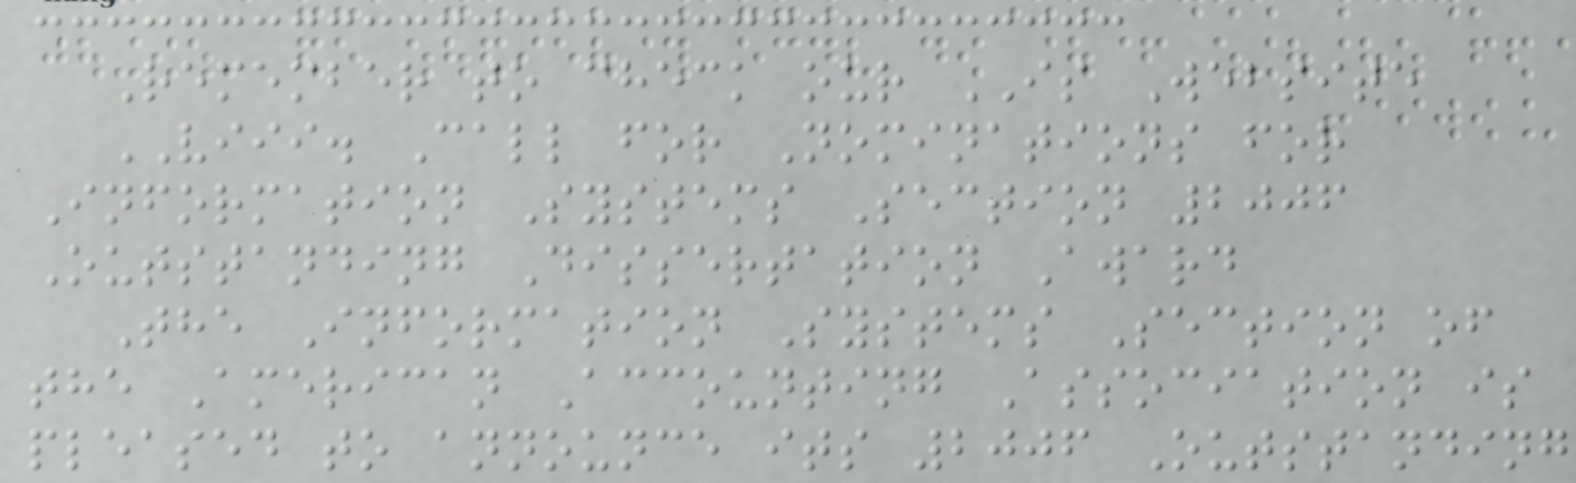Remember to check our IS Website
VIII. Call for Nominations for
Information Systems Section 2006
Outstanding Dissertation Award
The Information Systems Section of
the American Accounting Association is
pleased to announce its 2006 Outstanding
